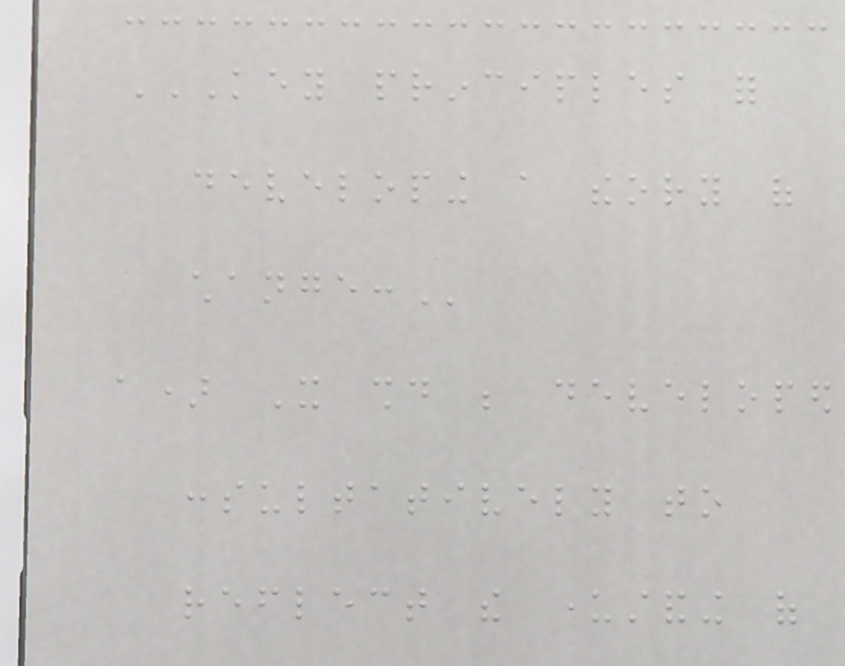KEY PRINCIPLES FOR
DEVELOPING A THEORY OF
CHANGE:
a) It should be developed
consultatively to
reflect the understanding of
